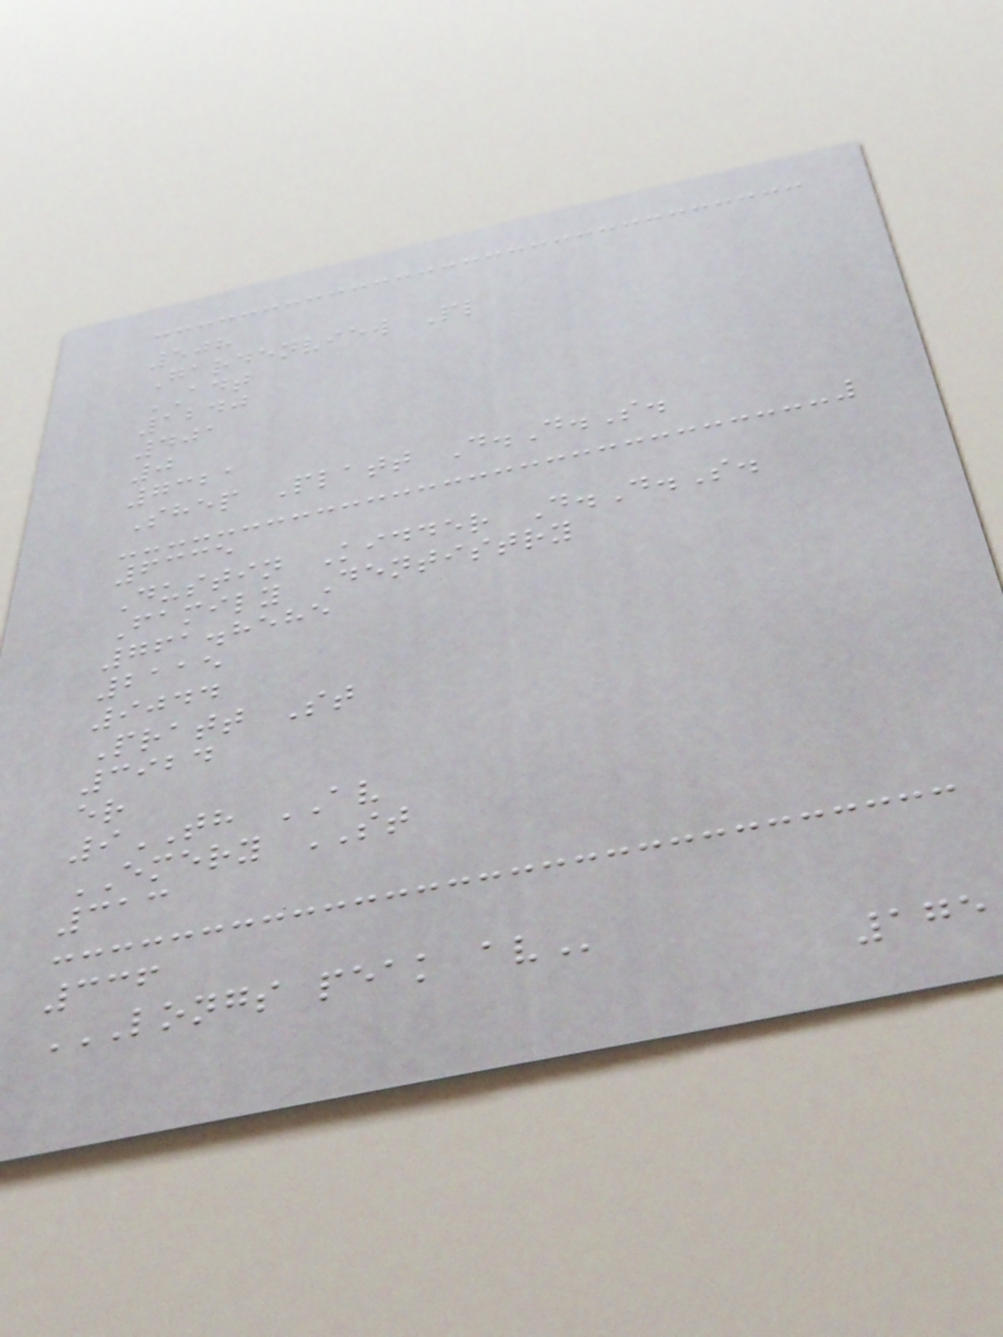508
Gardenview Pl
ADT
1240
401
0
7321
Shep Platt D.D.S.
6335
Dustin Kidder D.D.S.
Family Dentistry
761.8585
2115
9044
Pratt St
3924
er
9TH AV
EMERY ST
313
336
LONGS PEAK AV
175
